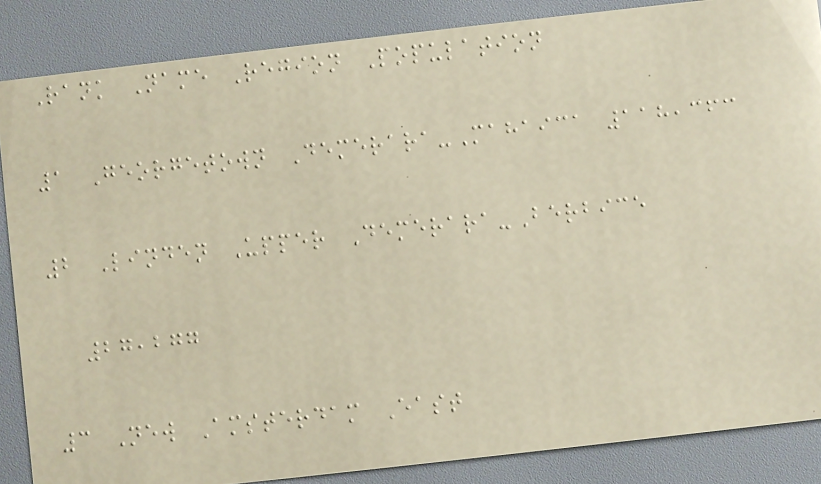Rank Name Region Population
1 Georgetown Demerara-Mahaica 118,363
2 Linden Upper Demerara-Berbice
27,277
3 New Amsterdam East
